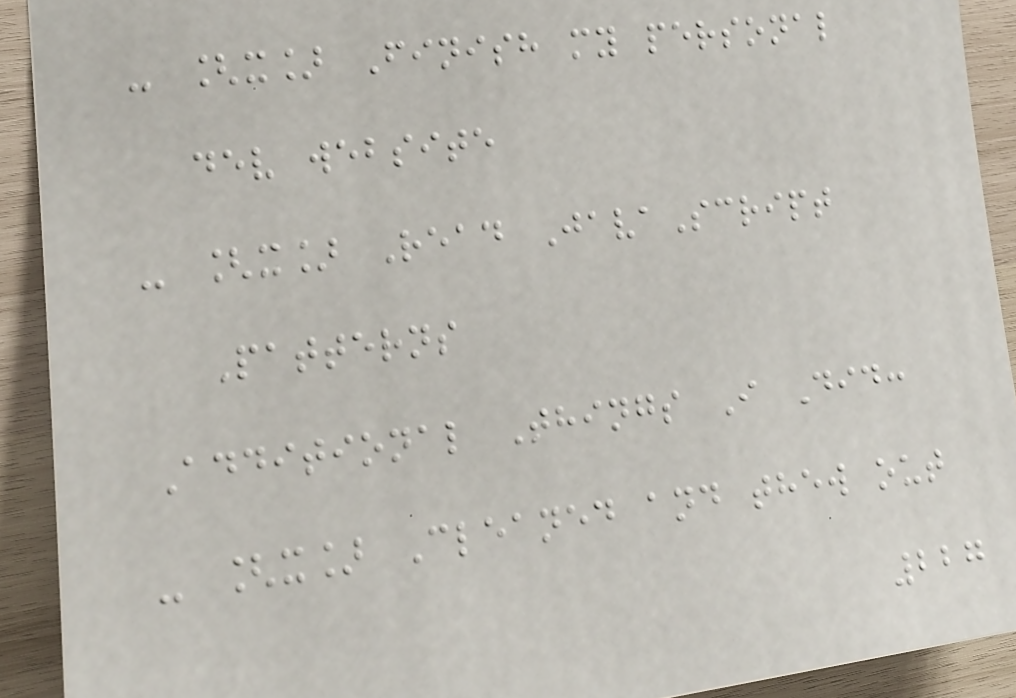- [x] Finish my personal
dev website
- [x] Read JavaScript
Patterns
Additional Things I Did:
- [x] Cleaned and thew out
227
